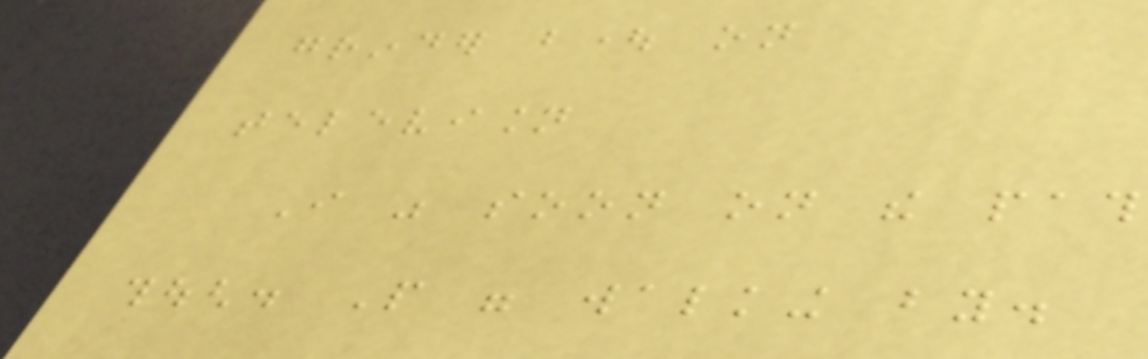grinder bought on
television
I was soon on the path
though. People were walking by.
